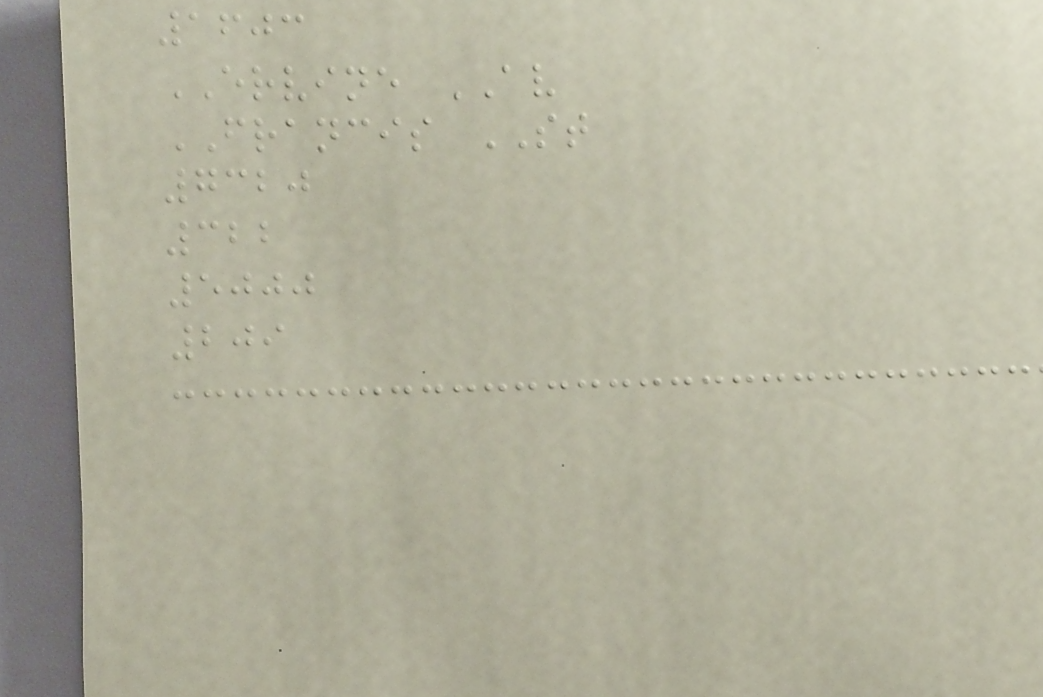1603
ERVINE AV
FRANCIS ST
7320
322
5000
209
